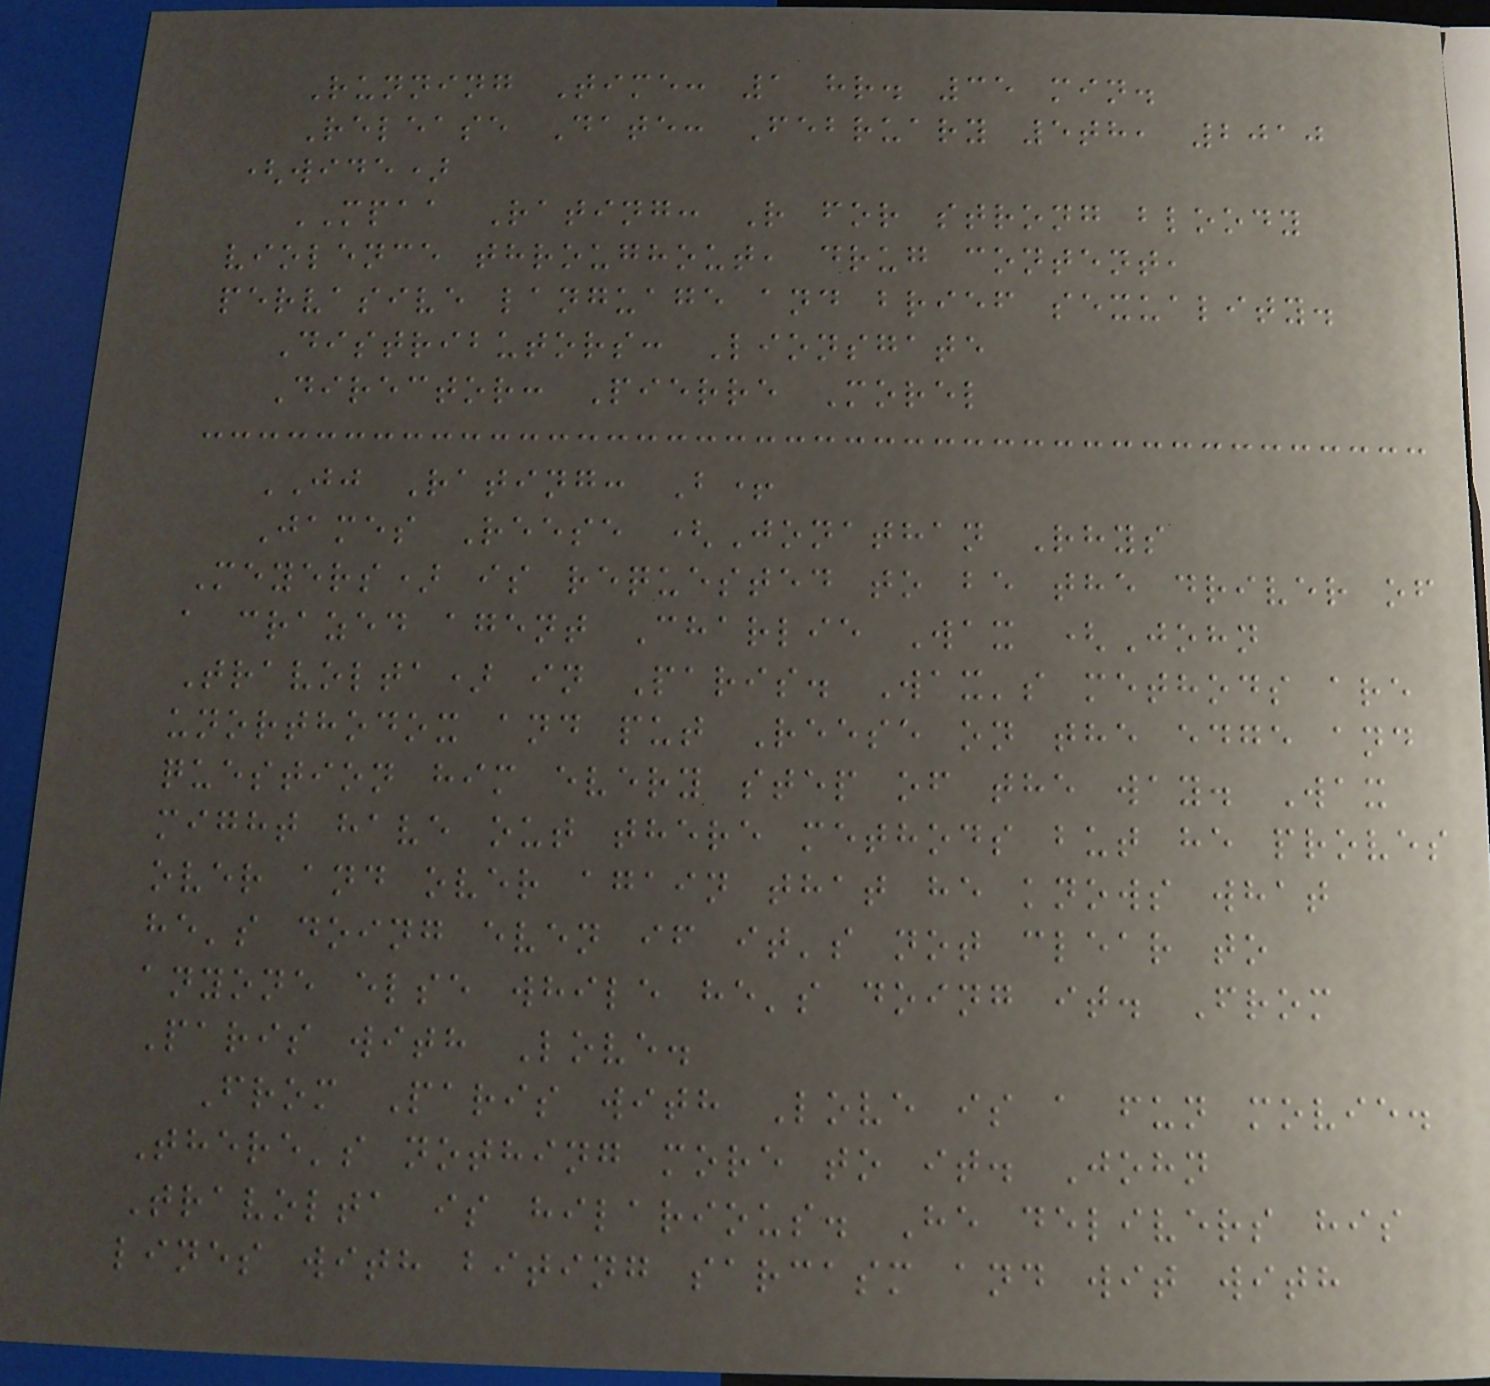Running Time: 1 hr. 35 min.
Release Date: February 5th, 2010
(wide)
MPAA Rating: R for strong bloody
violence throughout, drug content,
pervasive language and brief sexuality.
Distributors: Lionsgate
Director: Pierre Morel
JJ Rating: B+
James Reese (Jonathan Rhys
Meyers) is requested to be the driver of
a crazed agent Charlie Wax (John
Travolta) in Paris. Wax's methods are
unorthodox and put Reese on the edge and
question him every step of the way. Wax
might have out there methods but he proves
over and over again that he knows what
he's doing even if it's not clear to
anyone else while he's doing it. From
Paris with Love.
From Paris with Love is a fun movie.
There's nothing more to it. John
Travolta is hilarious. He delivers his
lines with biting sarcasm and wit with
